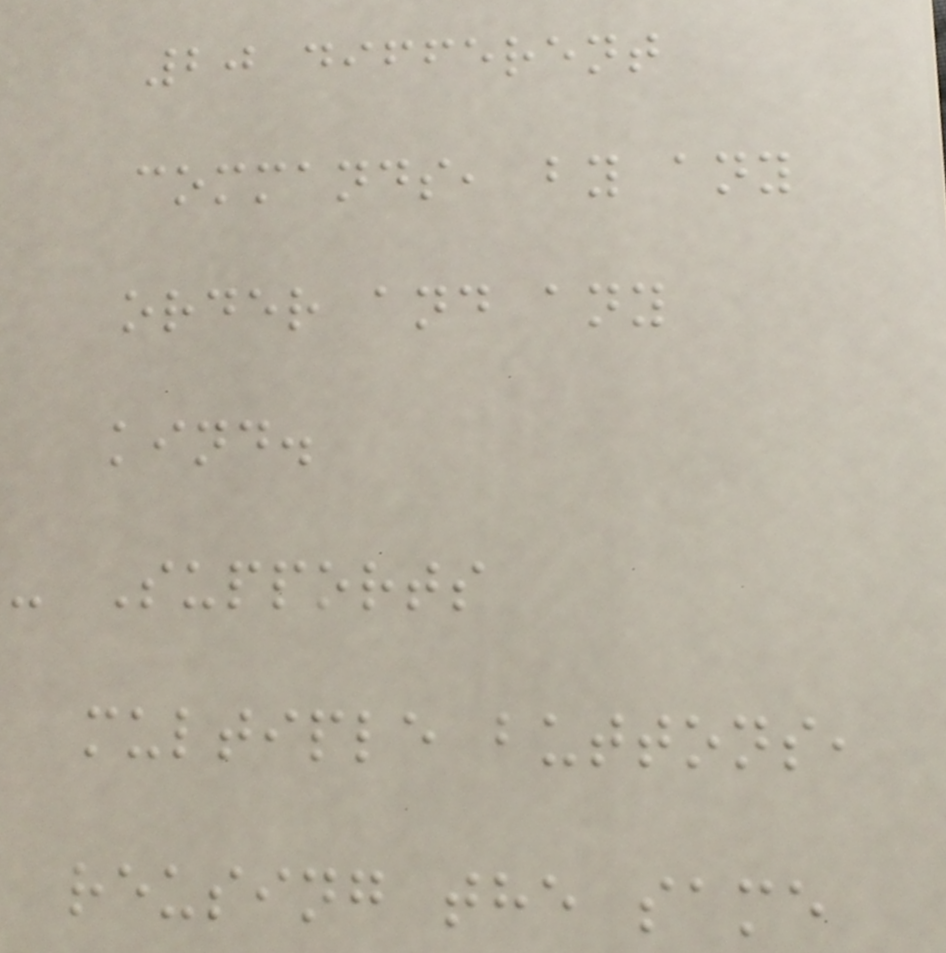20 different
commands, by any
order and any
kind.
- Supports
multiple buttons,
reusing the same
